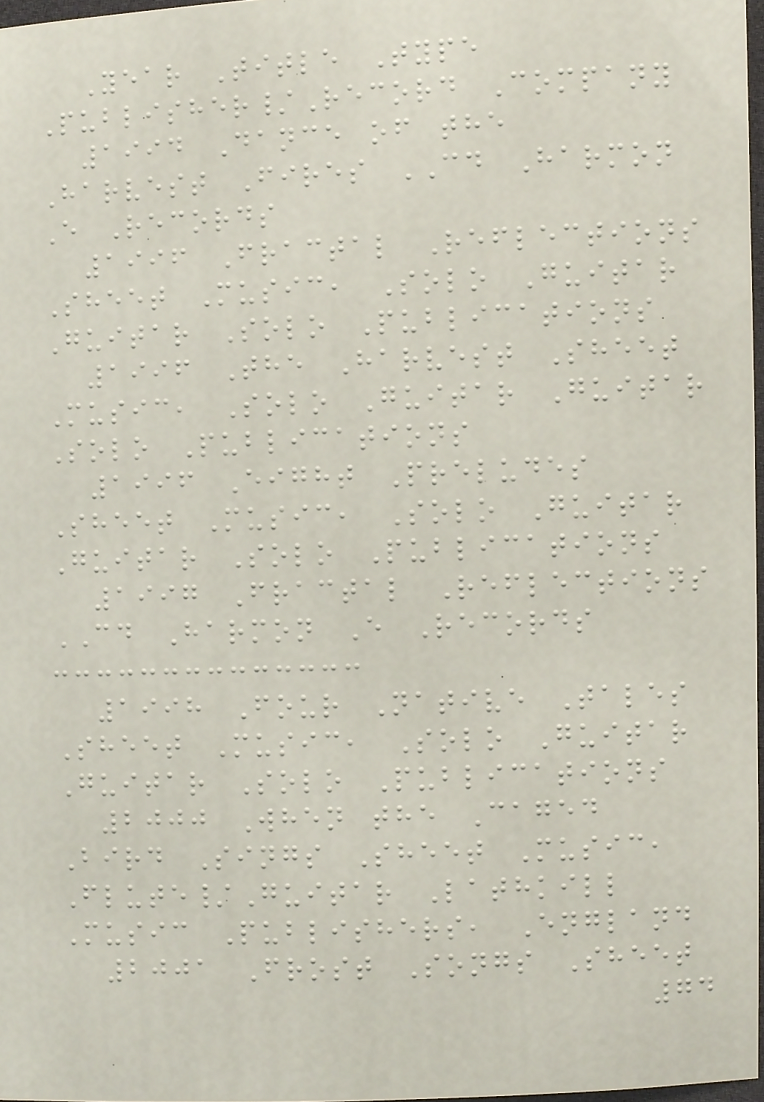Year Title Type
Publisher/Record Company
1994 Dance of the
Harvest Fires CD Harmon
E Records
1996 Fractal Reflections
Sheet Music, Solo Guitar
Guitar Solo Publications
1996 The Harvest Sheet
Music, Solo Guitar Guitar
Solo Publications
1996 Eight Preludes
Sheet Music, Solo Guitar
Guitar Solo Publications
1997 Fractal Reflections
CD Harmon E Records
1998 Four Native Tales
Sheet Music, Solo Guitar
Guitar Solo Publications
2000 When the Caged
Bird Sings Sheet Music,
Flute/Guitar Lathkill
Music Publishers, England
2001 Frost Songs Sheet
74
